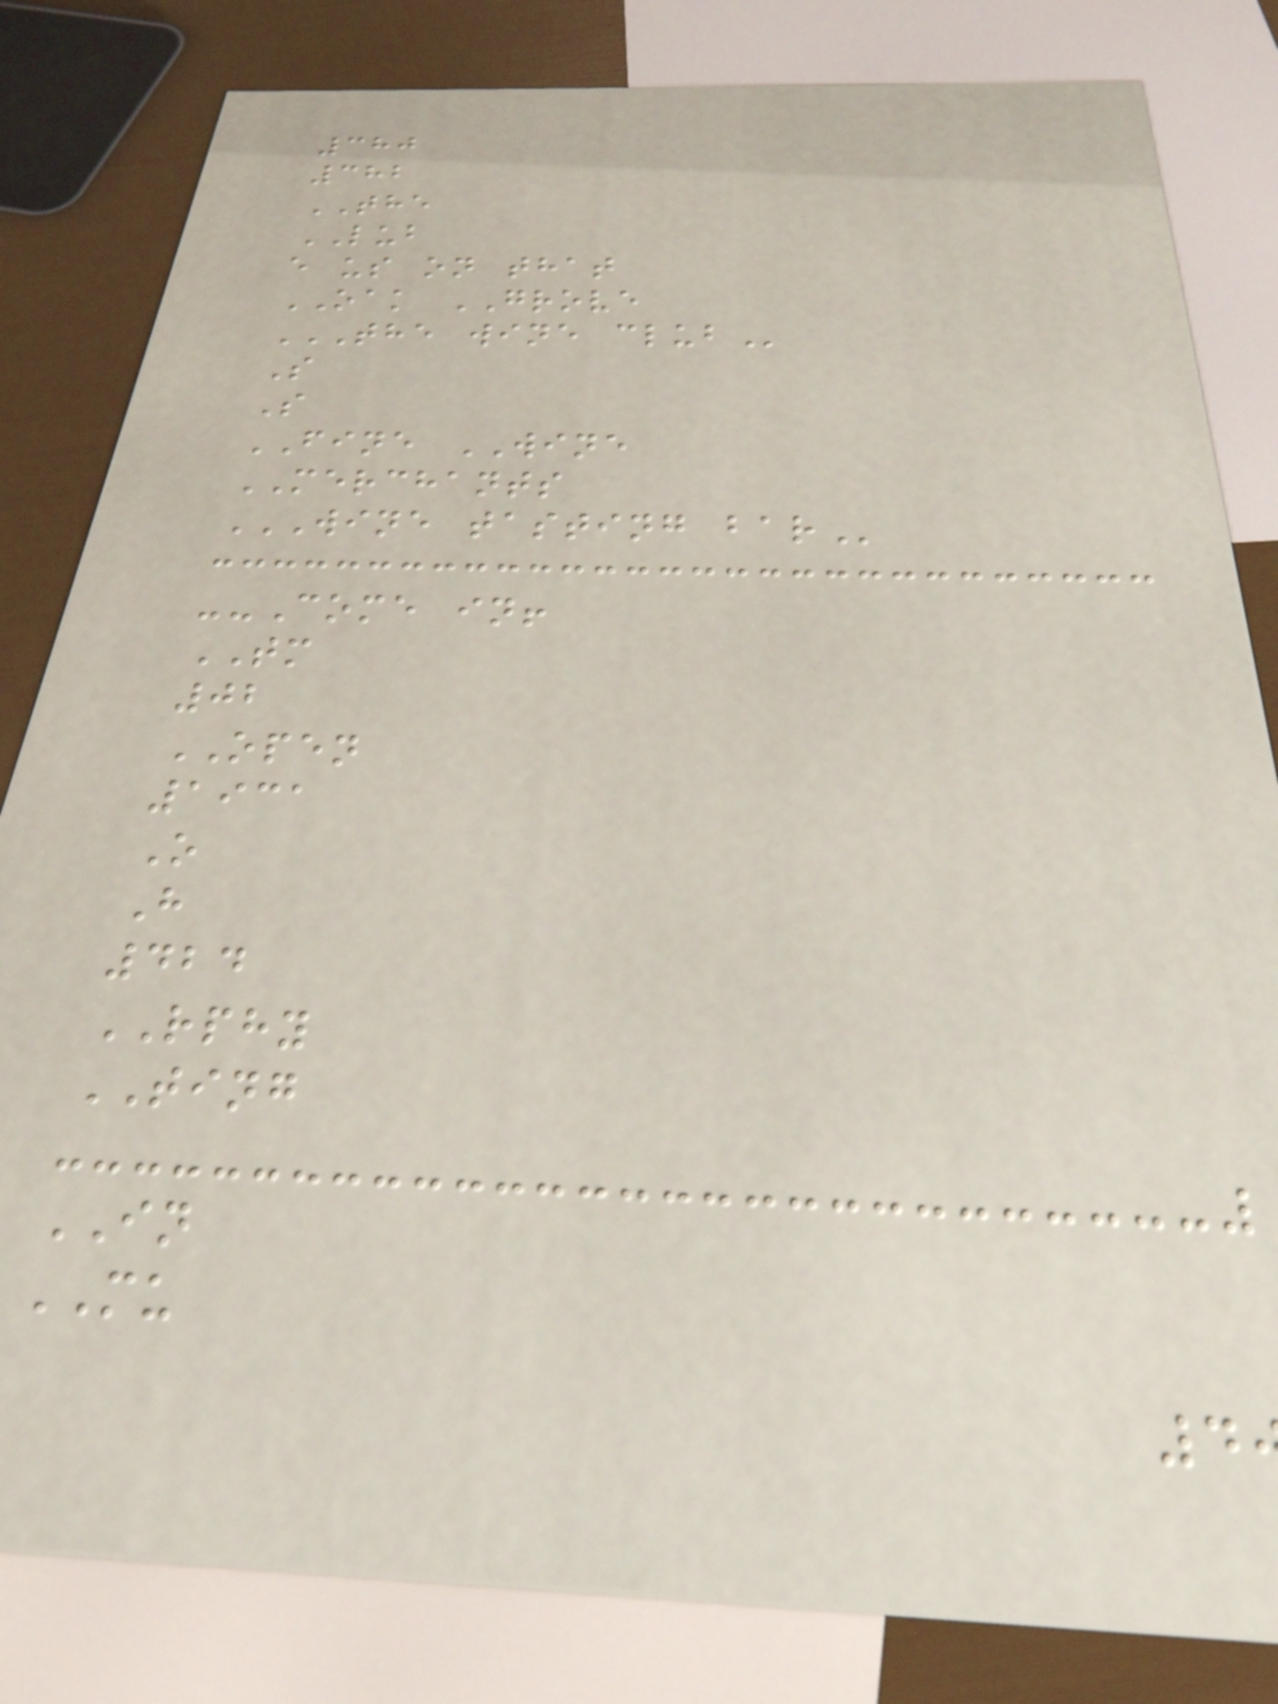380
382
THE
LUB
e us on that
OAK GROVE
THE WINE CLUB
S
S
FINE WINE
MERCHANTS
WINE TASTING BAR
--Come in!
TM
02
OPEN
1931
O
H
424
RPHY
TING
IN
MU
